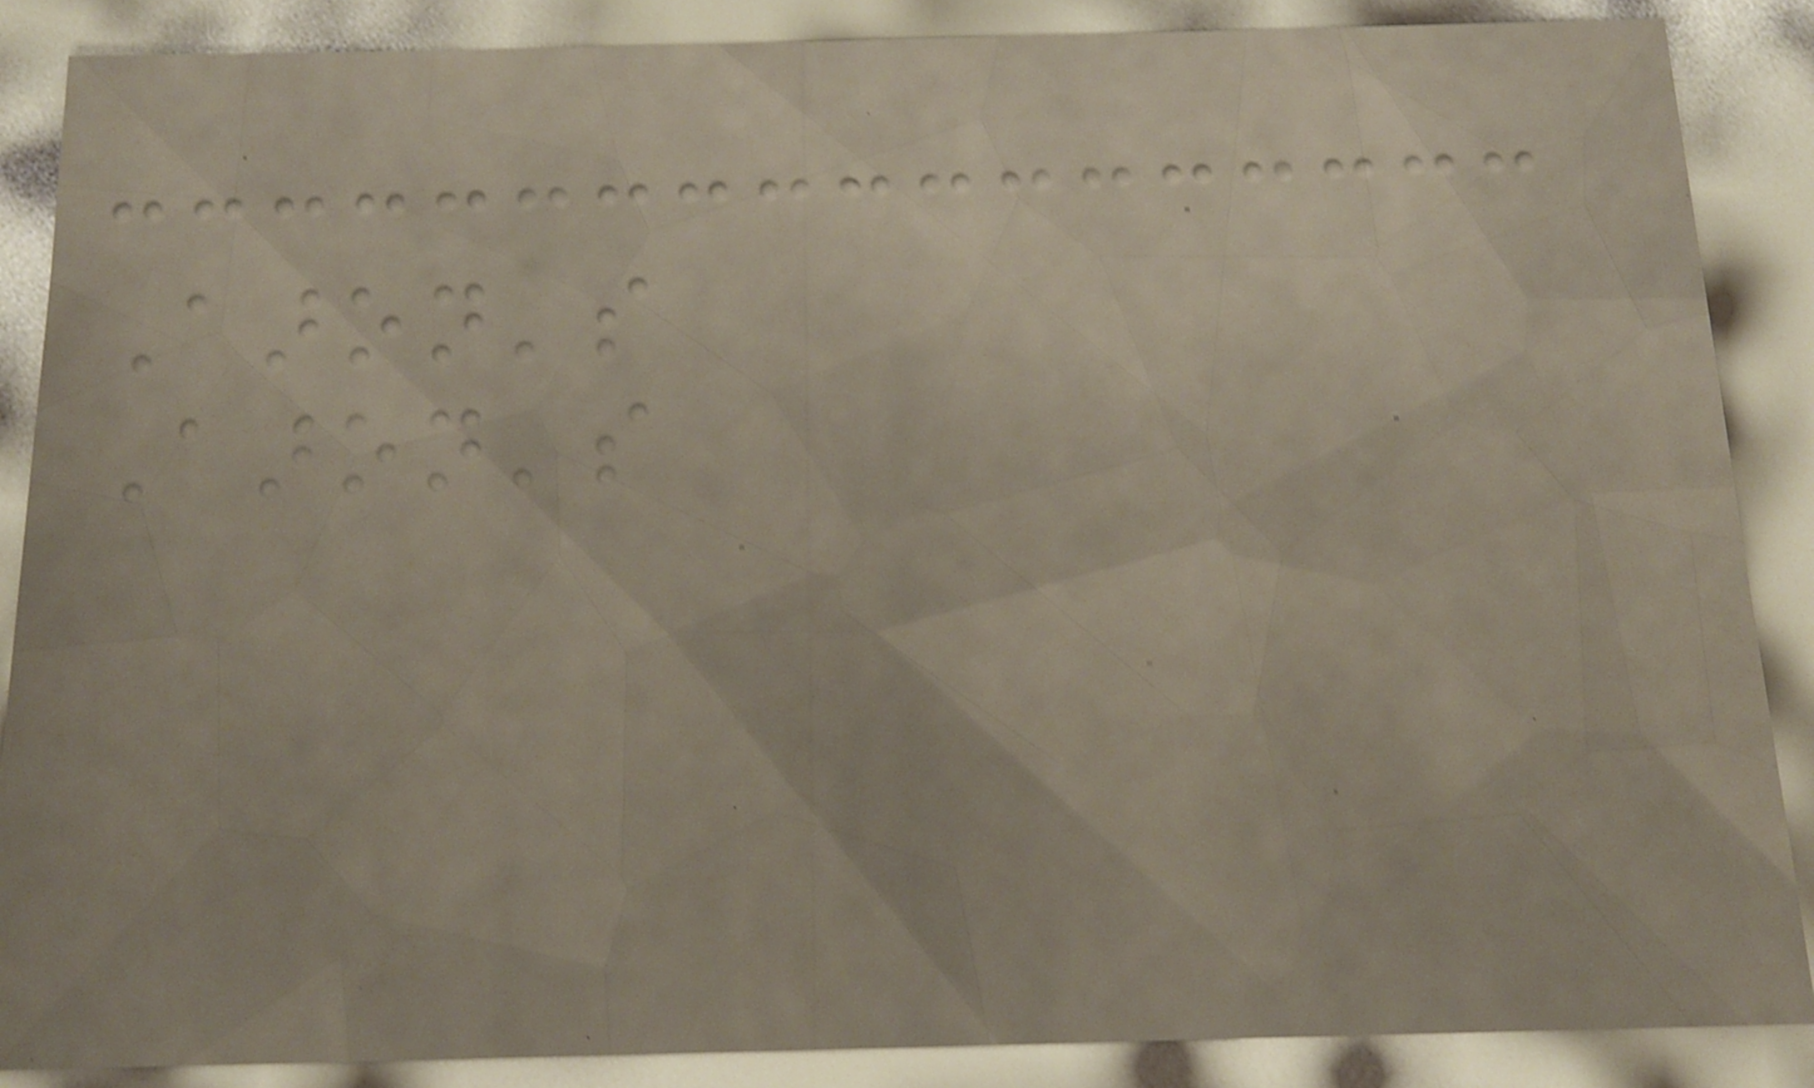Aaron's
Aaron's
